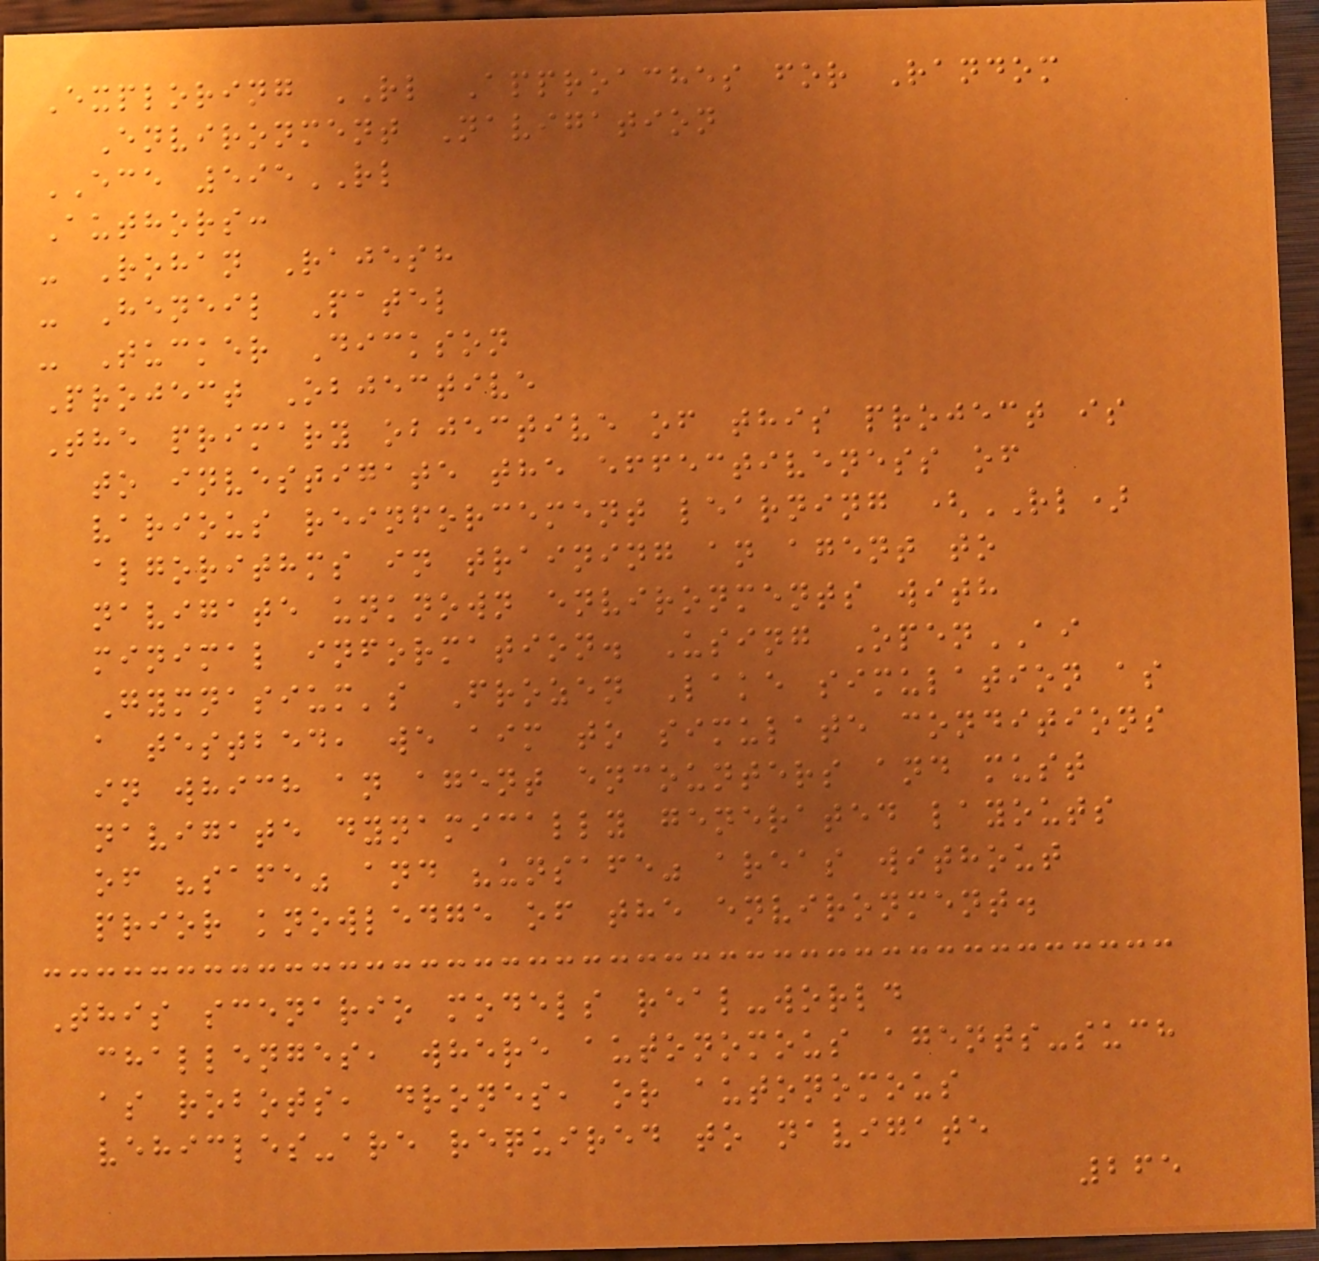Exploring RL Approaches for Random
Environment Navigation
ECE 595RL
Authors:
- Rohan Rajesh
- Heneil Patel
- Tucker Dickson
Project Objective
The primary objective of this project is
to investigate the effectiveness of
various reinforcement learning (RL)
algorithms in training an agent to
navigate unknown environments with
minimal information. Using OpenAI
Gymnasium's Frozen Lake simulation as
a testbed, we aim to simulate conditions
in which an agent encounters and must
navigate dynamically generated layouts
of "safe" and "unsafe" areas without
prior knowledge of the environment.
This scenario models real-world
challenges, where autonomous agents-such
as robots, drones, or autonomous
vehicles-are required to navigate
265
